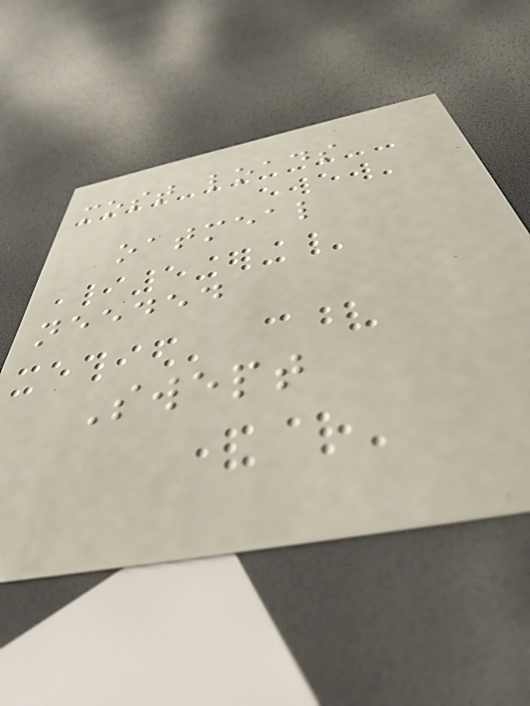most loads
oatmeal
needed
Swept
